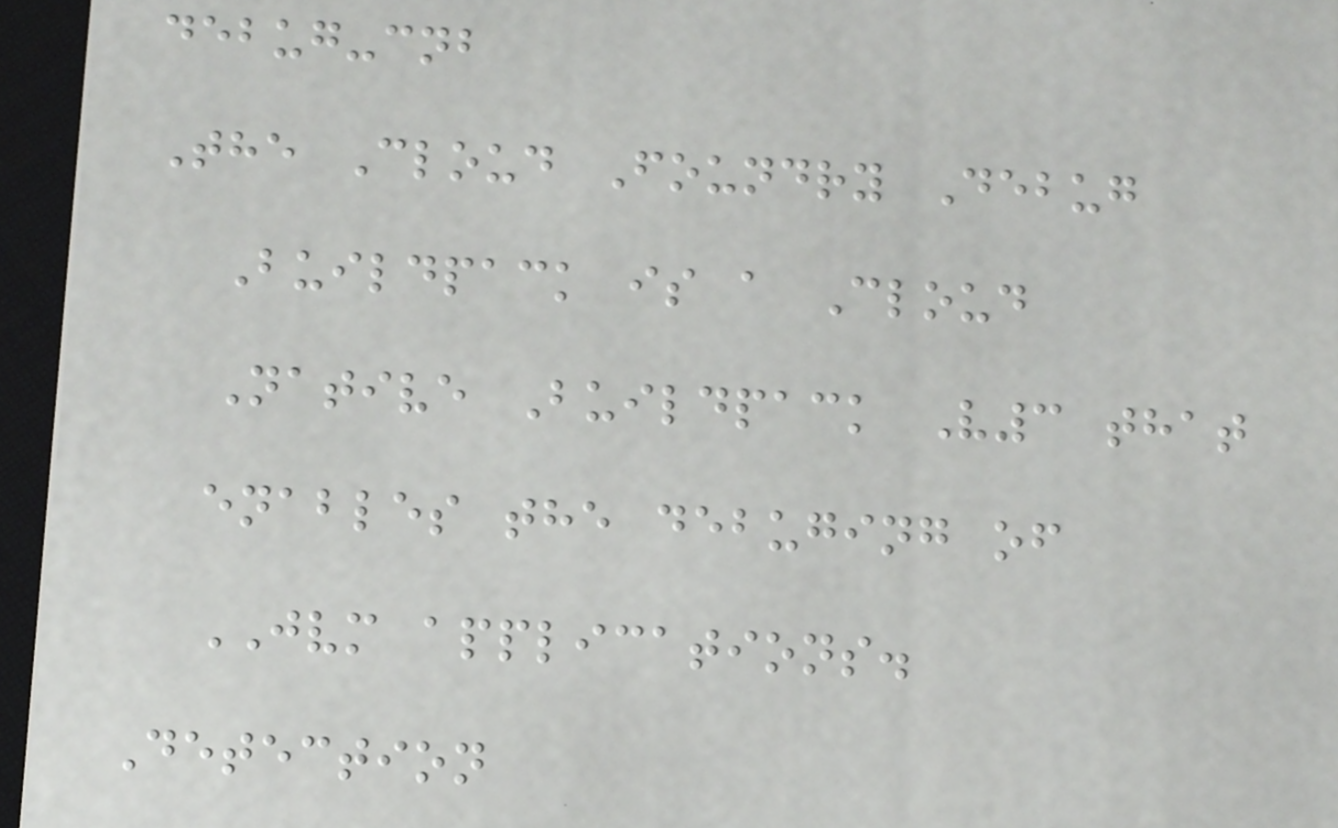debug-cnb
The Cloud Foundry Debug
Buildpack is a Cloud
Native Buildpack V3 that
enables the debuging of
JVM applications.
Detection
